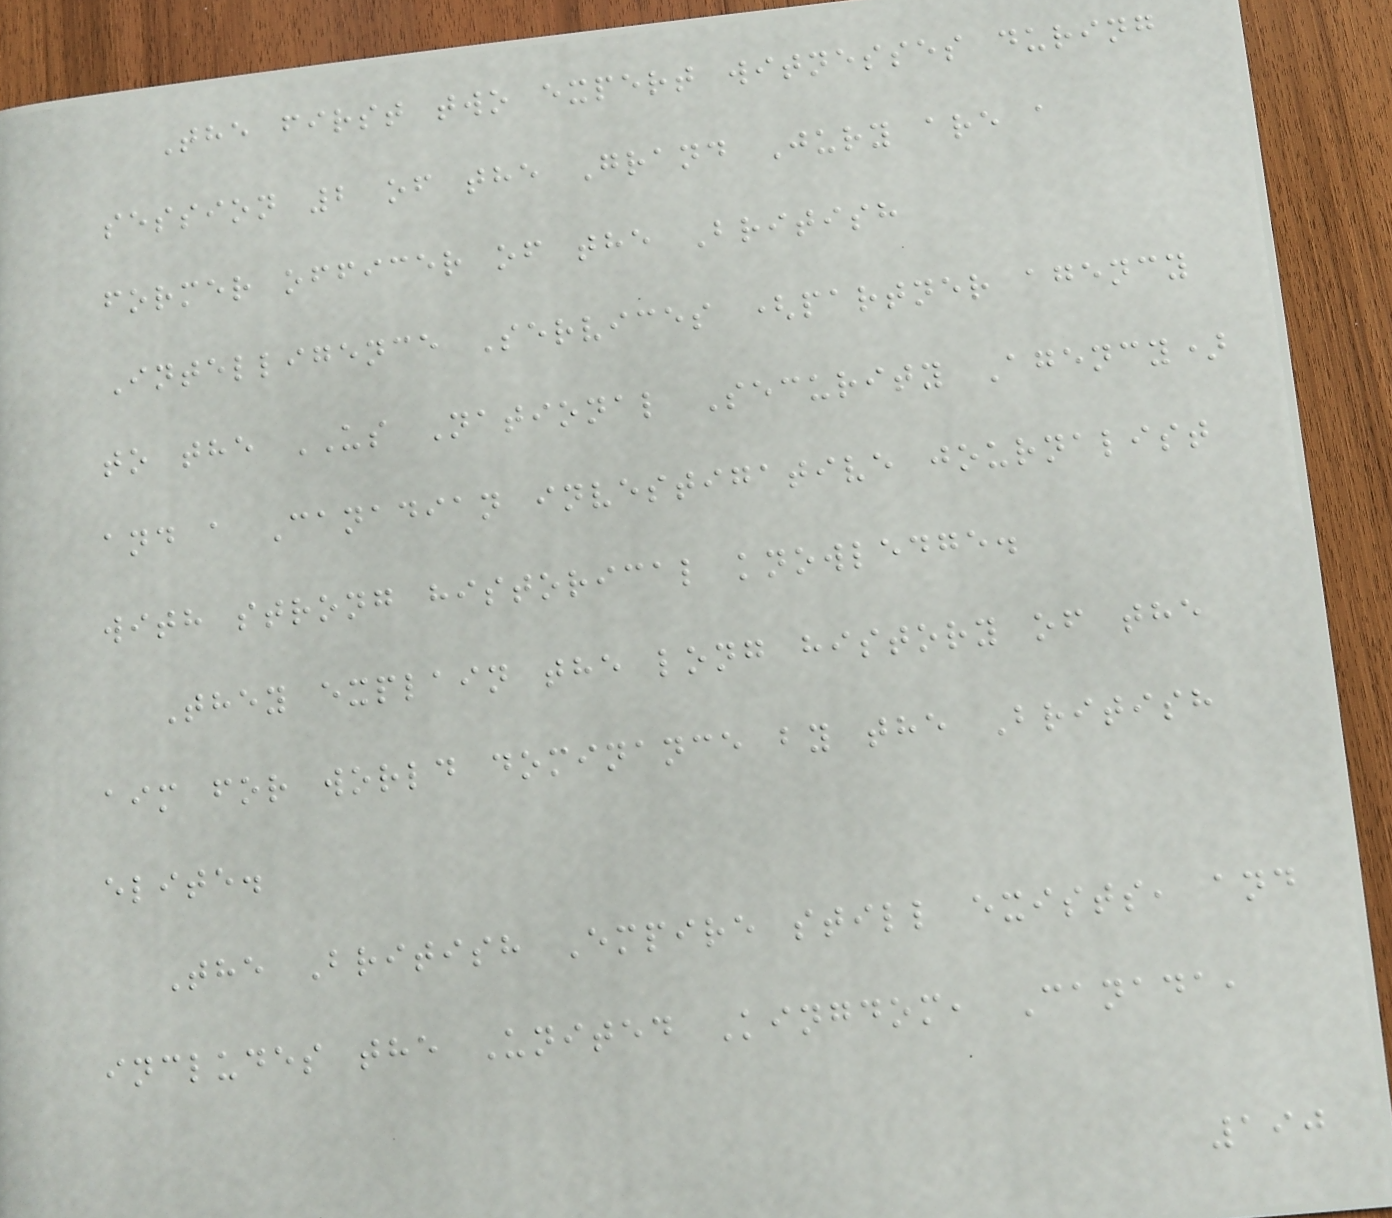The first two expert witnesses during
session 2 of the Grand Jury are a
former officer of the British
Intelligence Services (partner agency
to the US National Security Agency)
and a Canadian investigative journalist
with strong historical knowledge.
They explain the long history of the
aim for world dominance by the British
elite.
The British Empire still exists, and
includes the United Kingdom, Canada,
190
